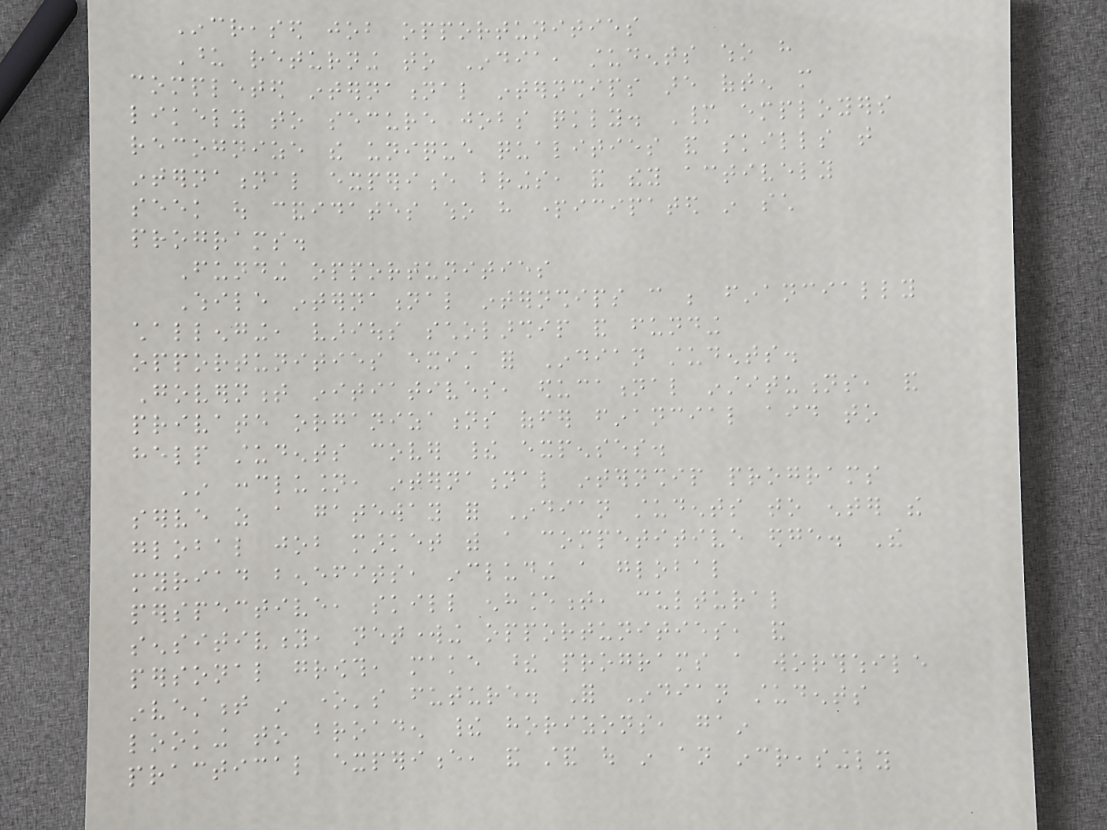Increased job opportunities
Upon returning to India, students who have
completed international internships are often more
likely to secure jobs quickly. Many employers
recognize the unique qualities and skills that
international experience brings, and they actively
seek out candidates who have participated in such
programs.
Funding opportunities
While international internships can be financially
challenging, various scholarship and funding
opportunities exist for Indian students.
Government initiatives, educational institutions, and
private organizations offer financial aid to
help students cover their expenses.
In conclusion, international internship programs
serve as a gateway for Indian students to enter the
global job market with a competitive edge. The
myriad benefits, including a global
perspective, skill enhancement, cultural
sensitivity, networking opportunities, and
personal growth, make these programs a worthwhile
investment in one's future. For Indian students
looking to broaden their horizons, gain
practical experience, and stand out in an increasingly
